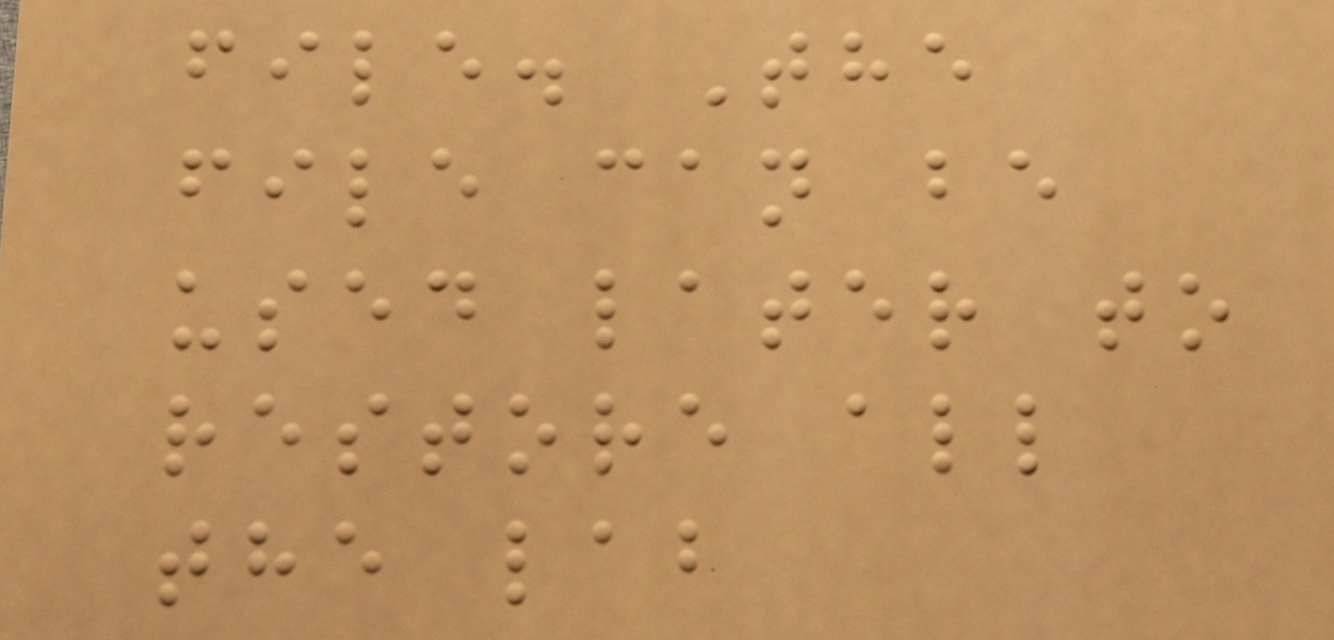file. The
file can be
used later to
restore all
the lab
